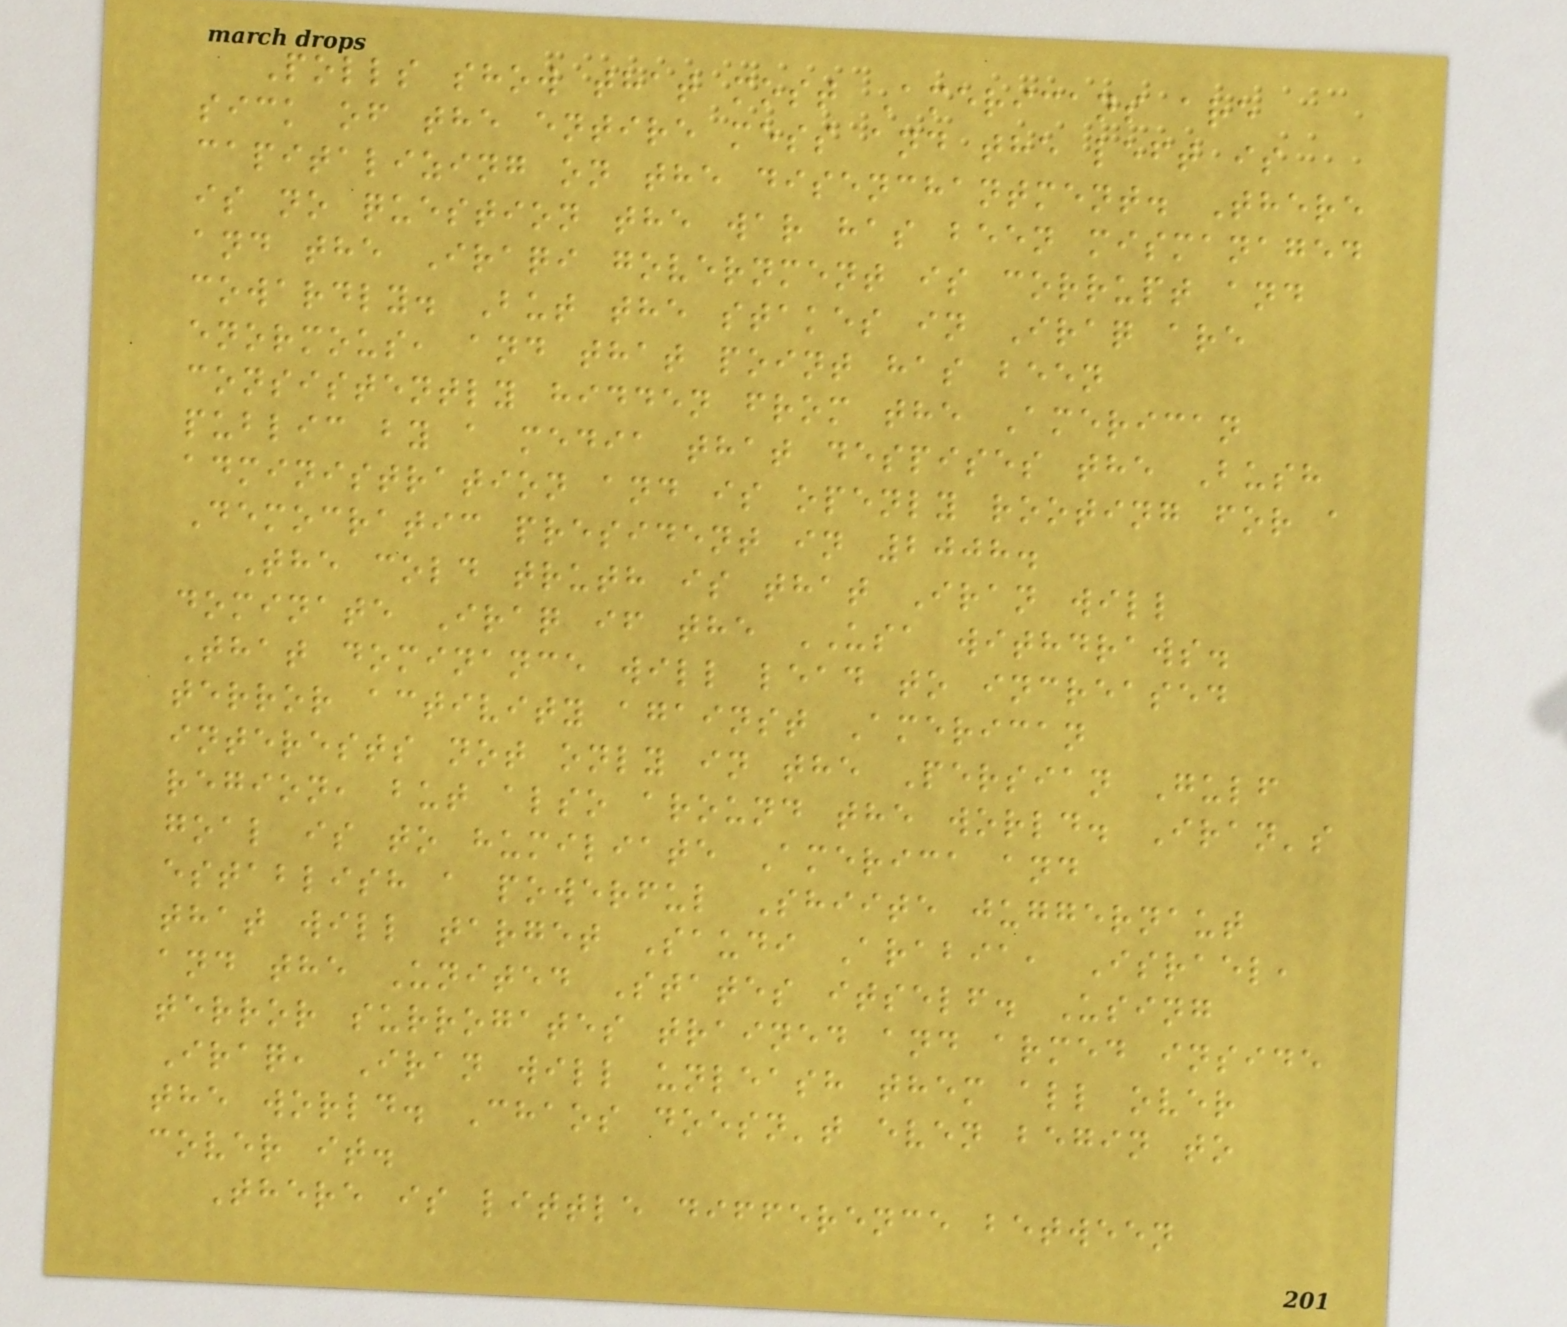Polls show that most Americans are
sick of the entire mess and the left is
capitalizing on the disenchantment. There
is no question the war has been mismanaged
and the Iraqi government is corrupt and
cowardly. But the stakes in Iraq are
enormous, and that point has been
consistently hidden from the American
public by a media that despises the Bush
administration and is openly rooting for a
Democratic president in 2008.
The cold truth is that Iran will
dominate Iraq if the USA withdraws.
That dominance will lead to increased
terror activity against American
interests not only in the Persian Gulf
region, but also around the world. Iran's
goal is to humiliate America and
establish a powerful Shiite juggernaut
that will target Saudi Arabia, Israel,
and the United States itself. Using
terror surrogates trained and armed inside
Iraq, Iran will unleash them all over
the world. Chaos doesn't even begin to
cover it.
There is little difference between
